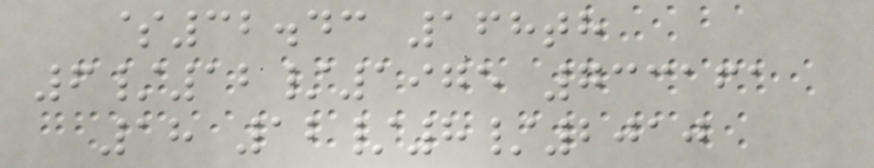$32.43 168th
6/12/1975 733161
18 12/8/2010
